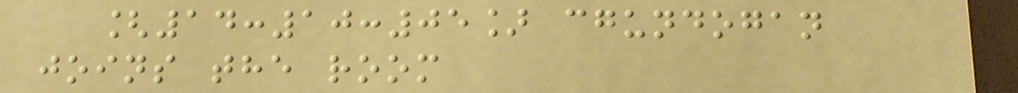[14:10:05] cgundogan
joins the room
